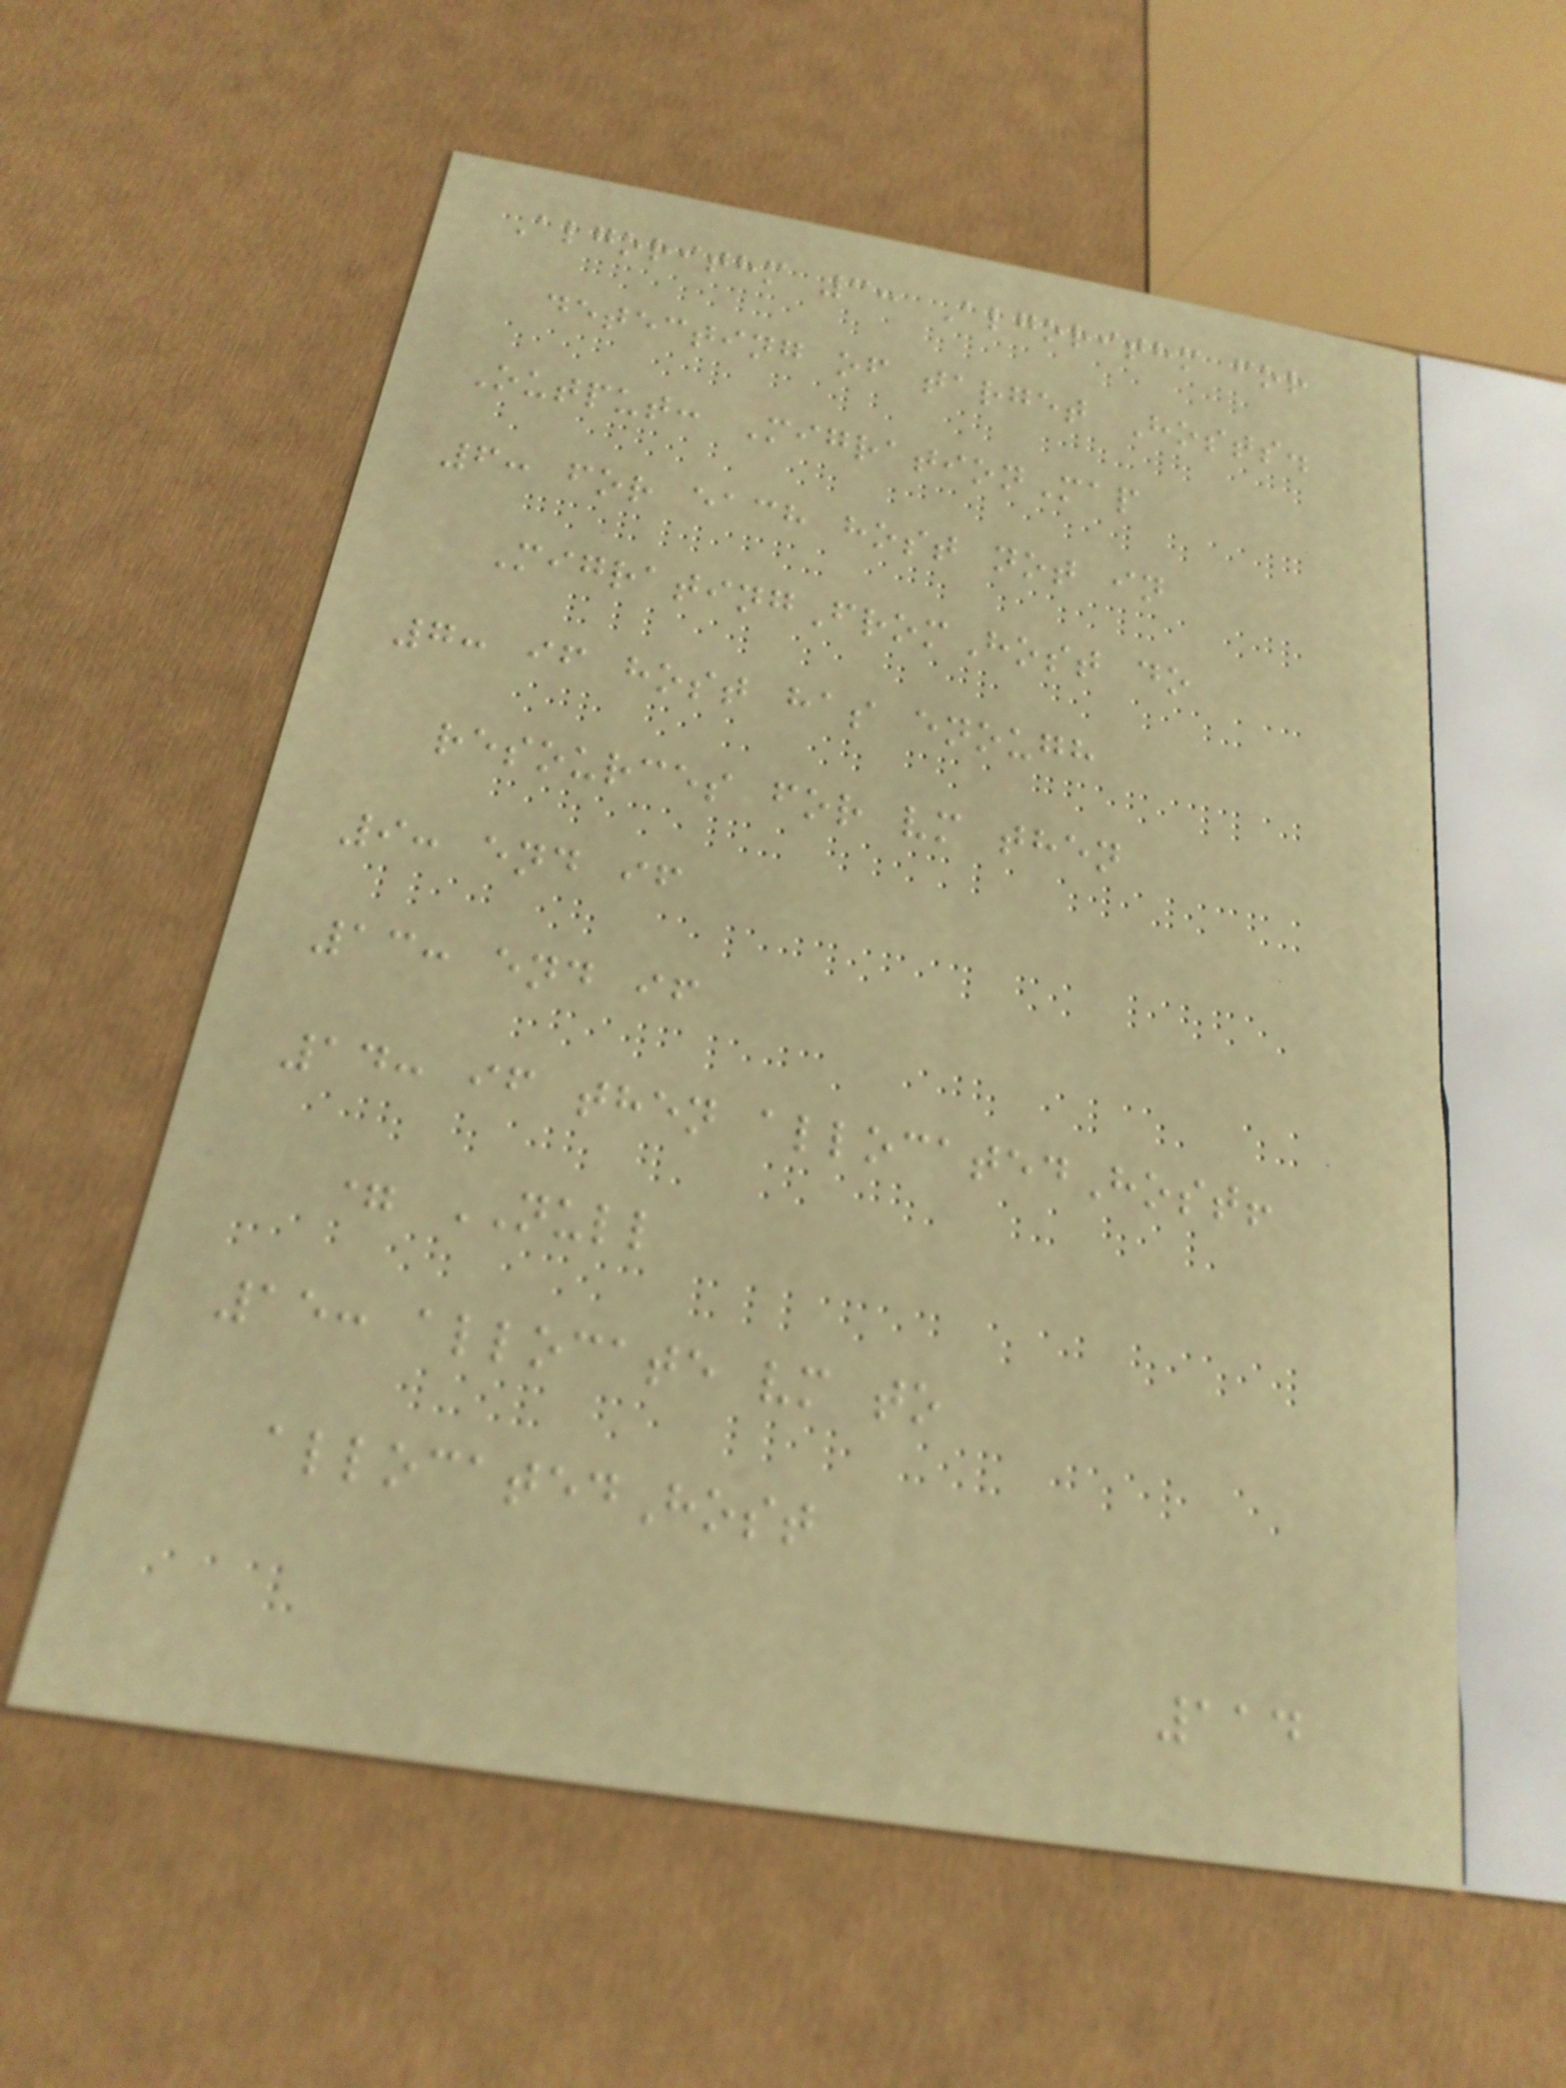Algorithm 3: Algorithm for
detecting of target Hosts.
Output: MigrationMap
6: for each host not in
MigratingFromHost do
7: if host has enough
resources for vm then
9: end if
13: end if
14: if then allocatedHost!
= NULL
15: allocate vm to
allocatedHost
114
